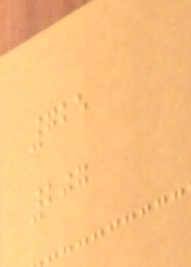725
207
